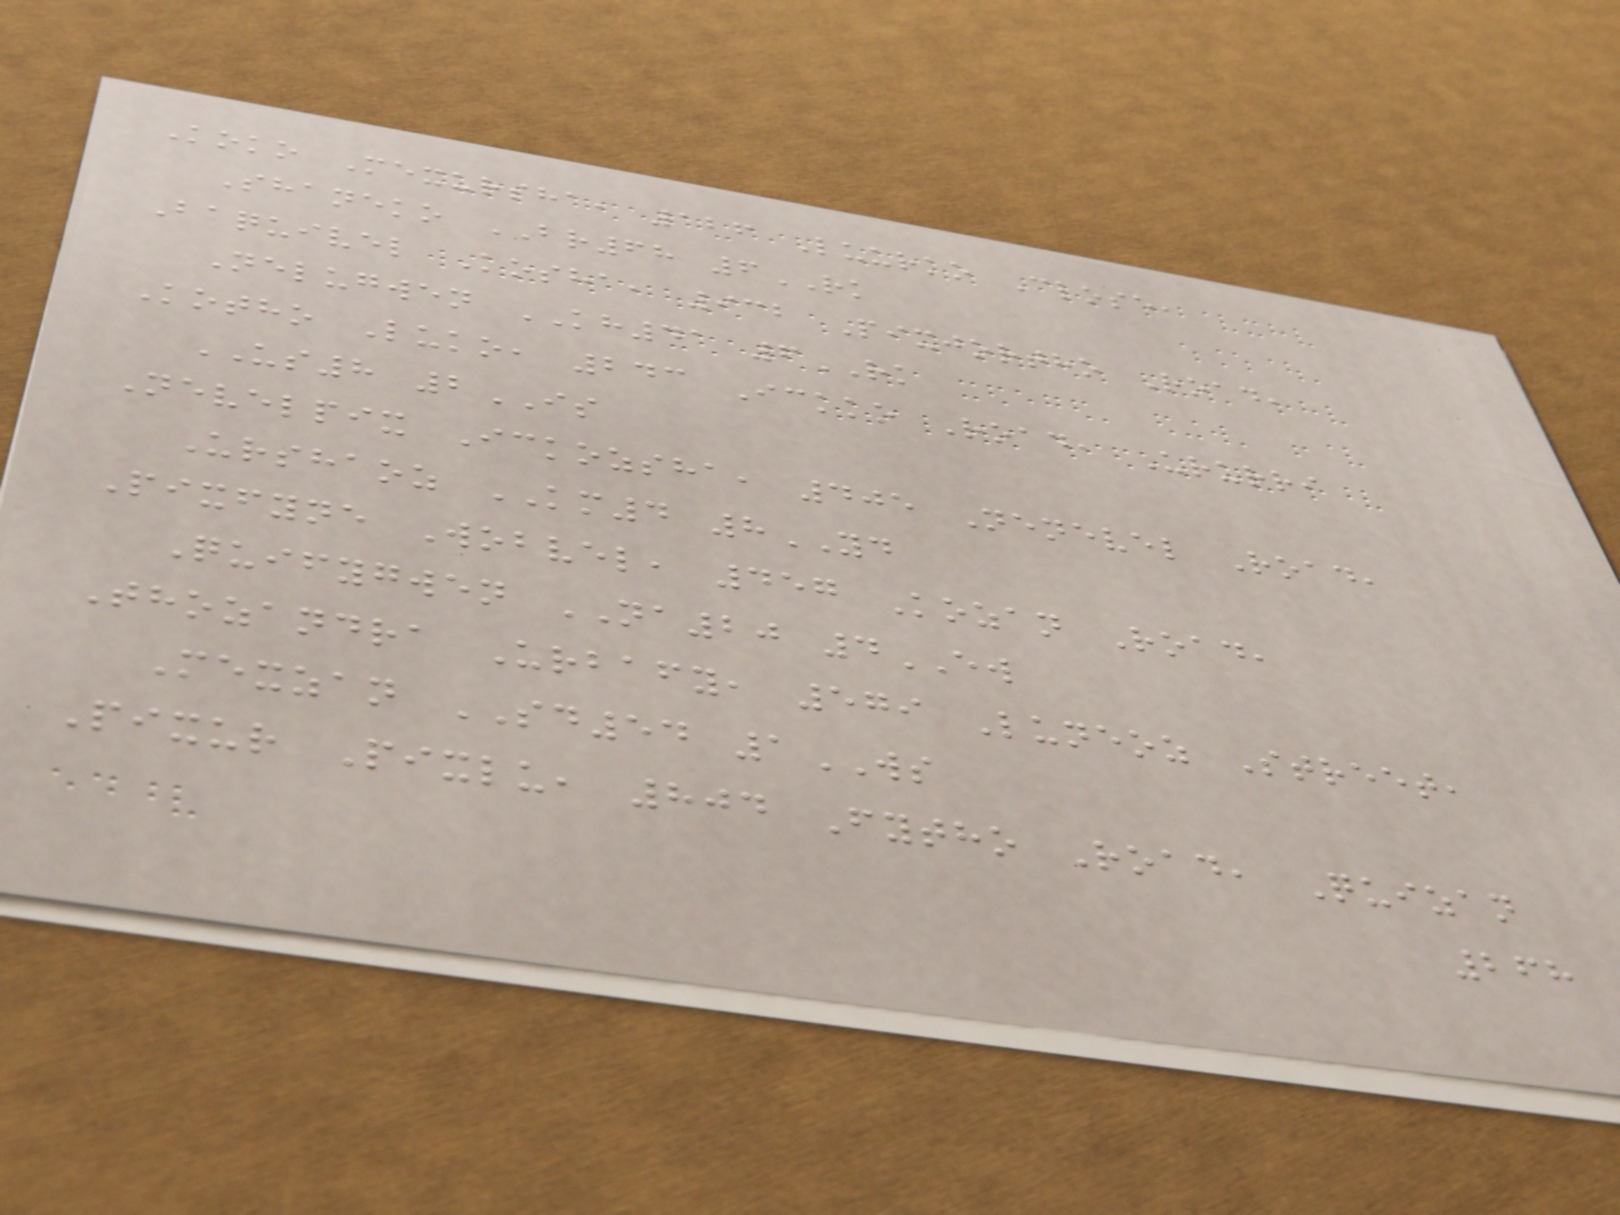Koko Mexursha, 126 Luurko Close,
Shaneko BR68 6RK
Baquivel Kosha, 932 Pixjortho Road,
Nelugwen KH41 6RK
Kotho Luko, 243 Ickko Road, Ururri
US8 2IS
Nevelpix Ickozsha, 405 Nenevel Road,
Urshaoz KM4 8YD
Pixfyne Wobvel, 457 Kozan Road,
Quifygwen NA20 4EW
Thozandra Urbafy, 579 Luneoz Street,
Mexzan SD54 1WS
Pixur Pixlu, 804 Fytho Road, Quizan
268
